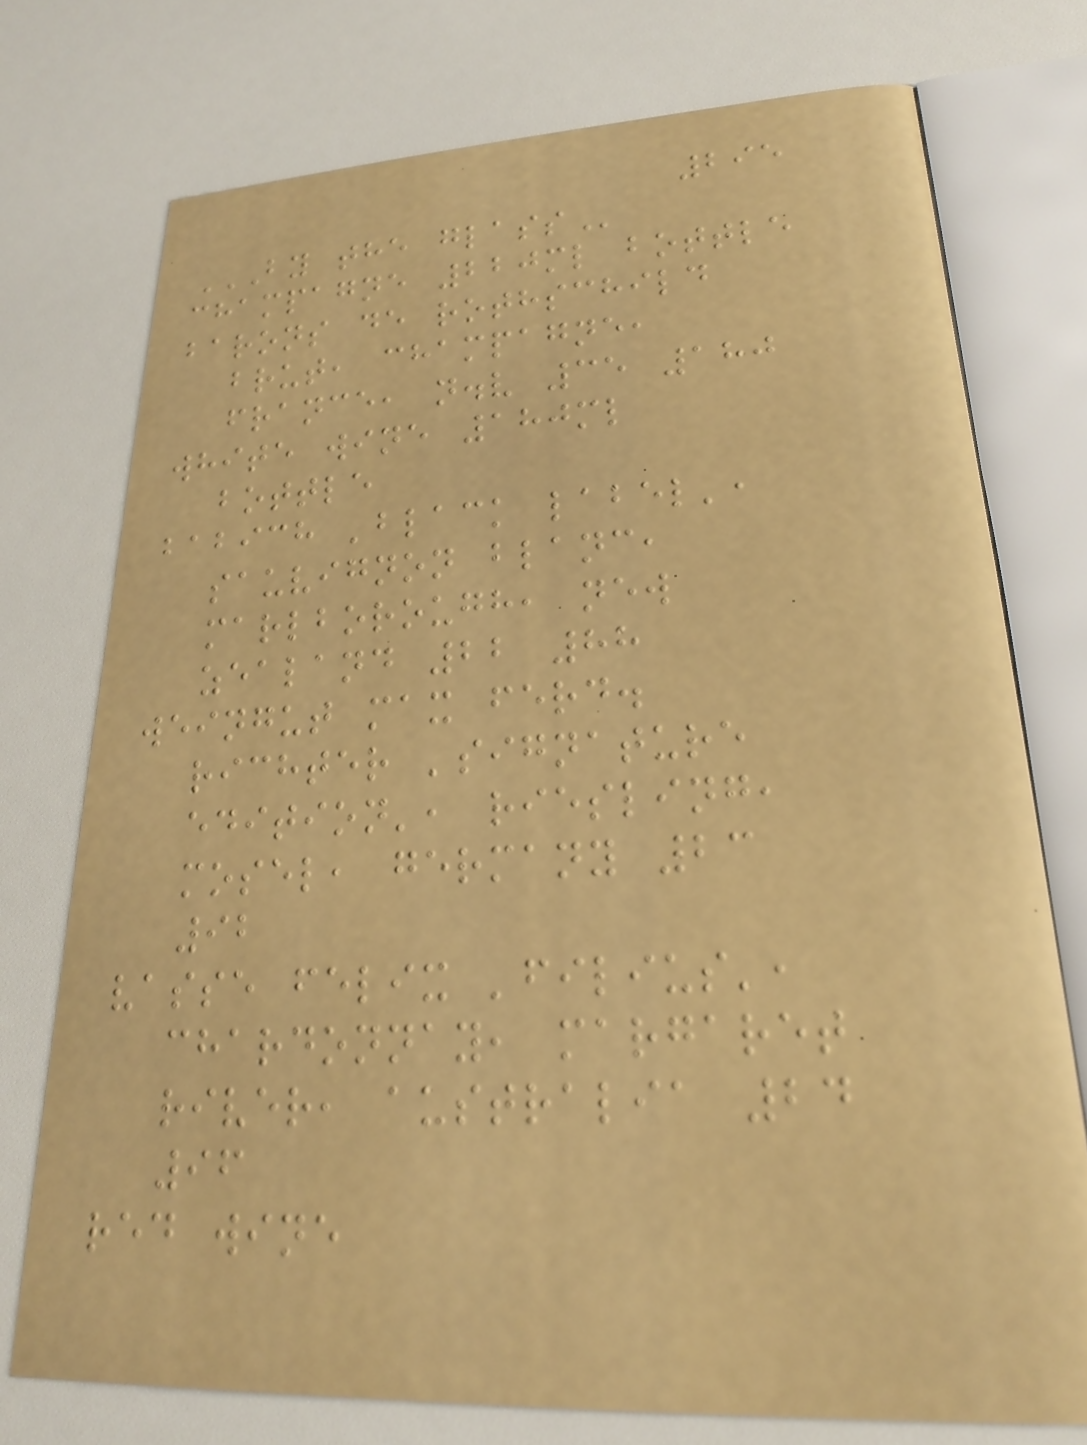295
BY THE GLASS
champagne 220ml bottle
barons de rothschild
brut, champagne,
france, n.v 35 180
white wine 180ml
bottle
babich 'black label',
sauvignon blanc,
marlborough, new
zealand 22 88
weingut max ferd.
richter 'signature
edition', riesling,
mosel, germany 23
92
vasse felix 'filius',
chardonnay, margaret
river, australia 24
96
red wine
